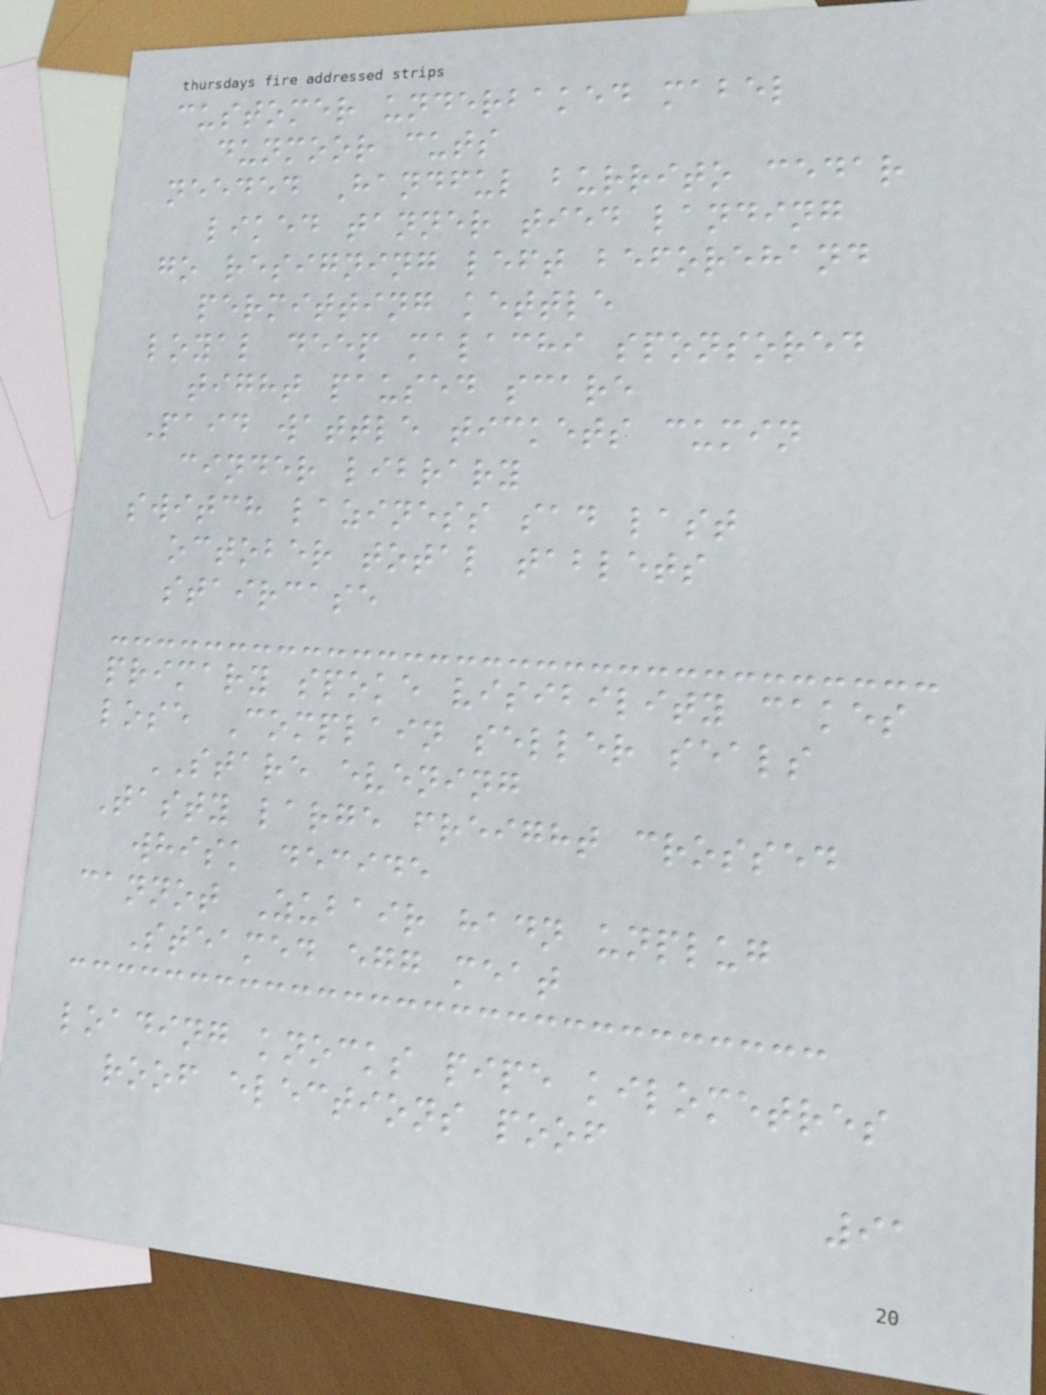customer underbaked mabel
dunmoor cuts
needed Handful burrito cedar
liked tanner tied landing
go resigning left beforehand
permitting kettle
loyal deep malachi sponsored
tight paused scare
Paid wattle tickets cumin
cinder library
switch laziness sad last
october total tablets
staircase
primary spoke visibility cakes
lose Complain seller seals
STARE evening
Tasty large freight crossed
whisk decide
cannot Zubair hadn unplug
Steamed egg meat
loading knocks pipe kilometres
roof elections poof
91
